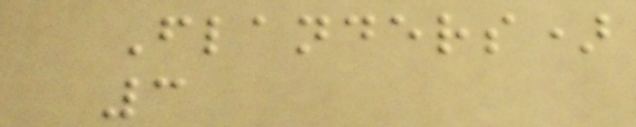Flanders)
3
